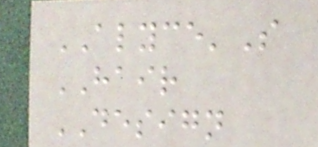ALYCE'S
HAIR
DESIGN
